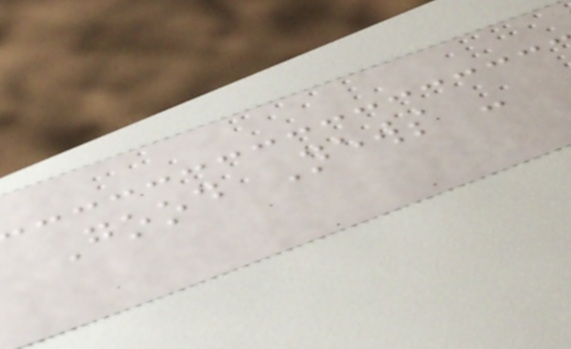Good News -
